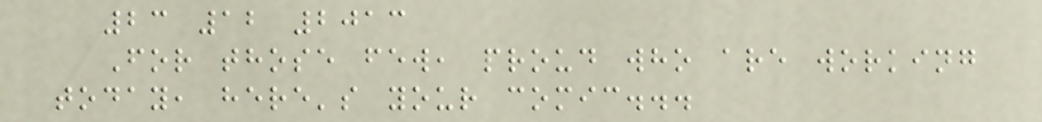23 12 2013
For those few, proud who are working
today, here's your comic...
